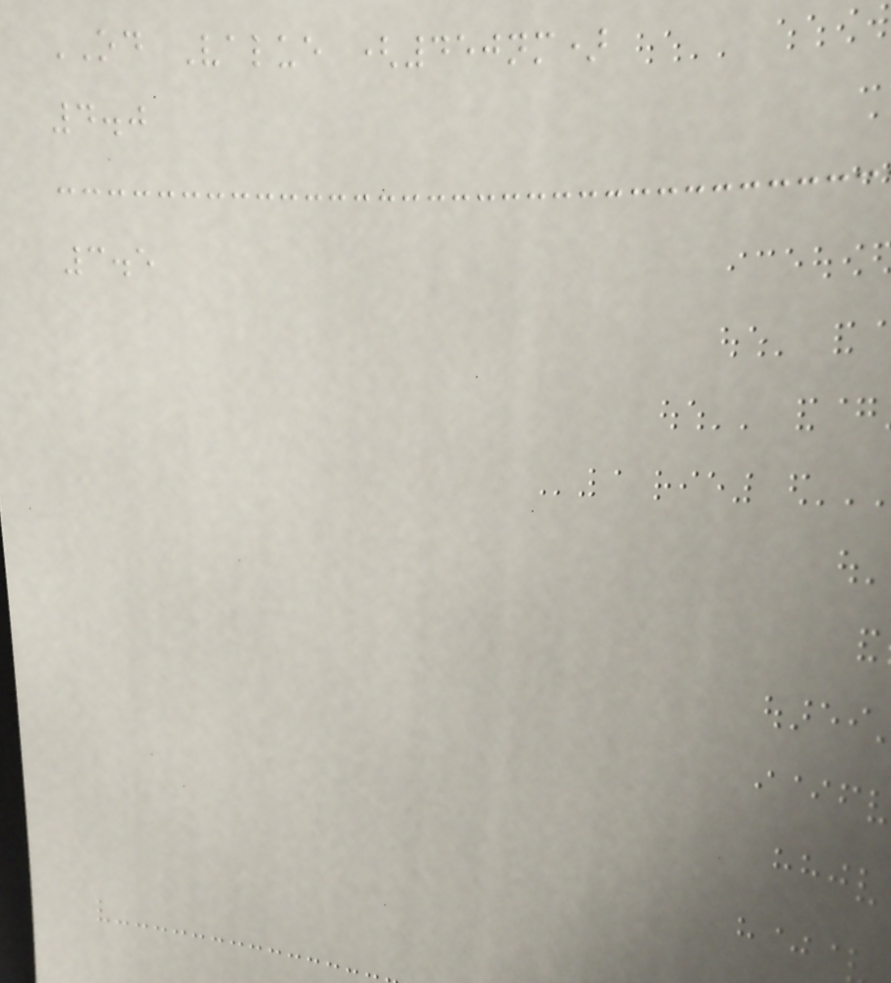OD Value (450nm)
4.0
3.5
